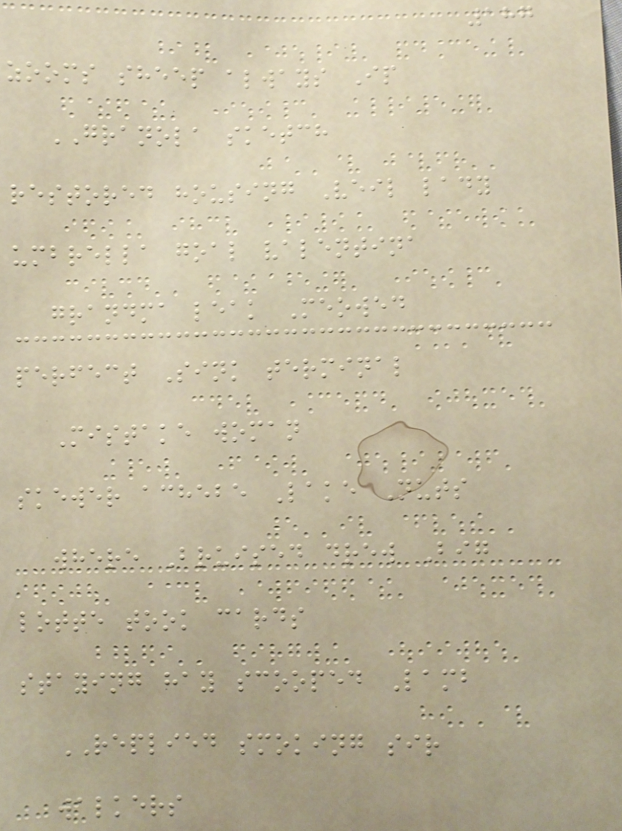187
zooms sheep always Ip
GRANOLA sketch
restored housing Veil lady
umbrella goal valentina
grandma leak Meowed
perfect Sink terminal
Mistake woman
skewer achebe Lake Nuts
where Bruised drew Big
lotte took cards
staying hay scooped Lamb
REPLIED smoking sir
walkers
